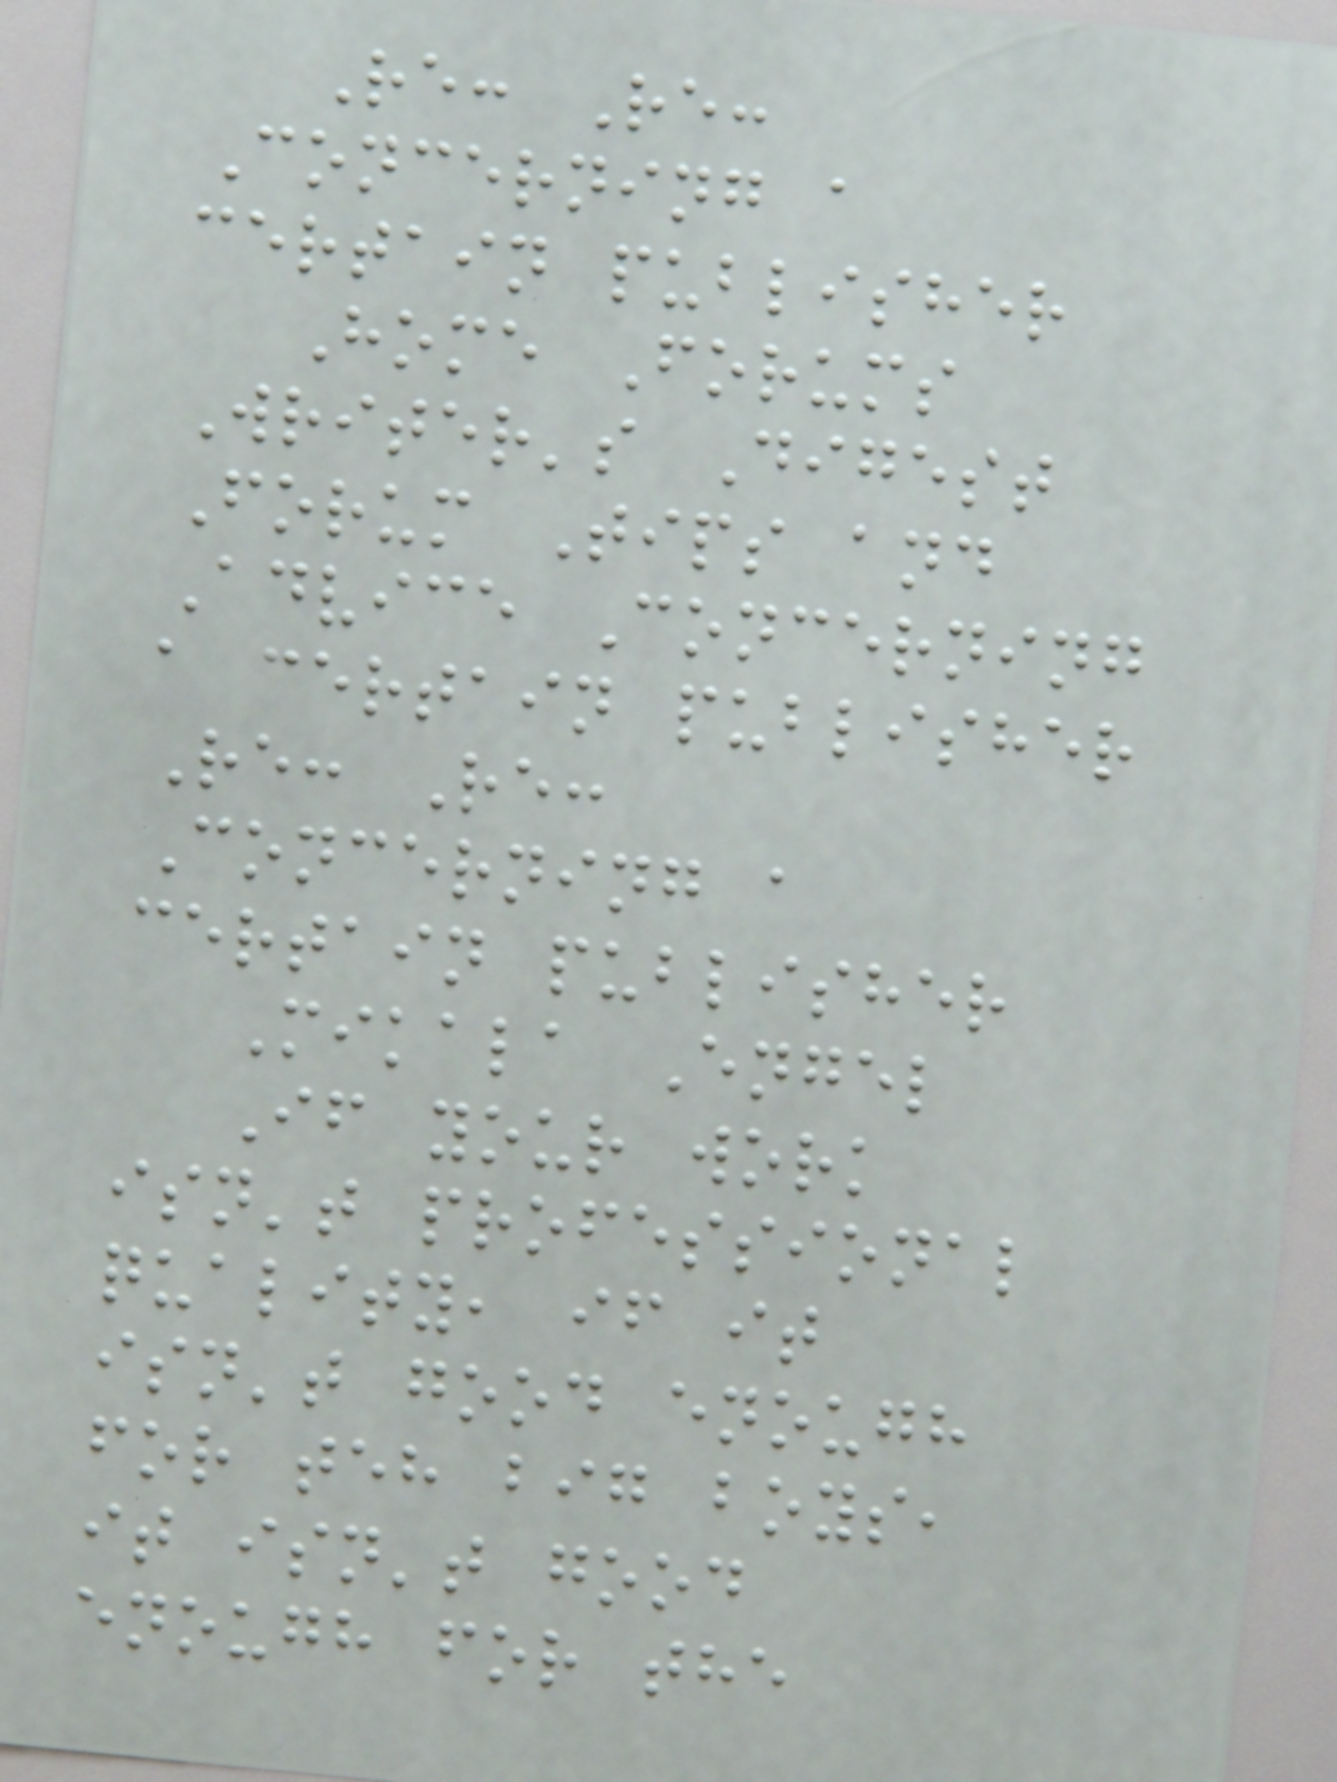Re: Re:
Concerning a
certain publisher
Home Forums
Writer's Digest
Forum Tips and
Advice Concerning
a certain publisher
Re: Re:
Concerning a
certain publisher
Mikala Engel
If your work
isn't professional
quality, if it
isn't good enough
for teh big boys,
it isn't good
enough for the
